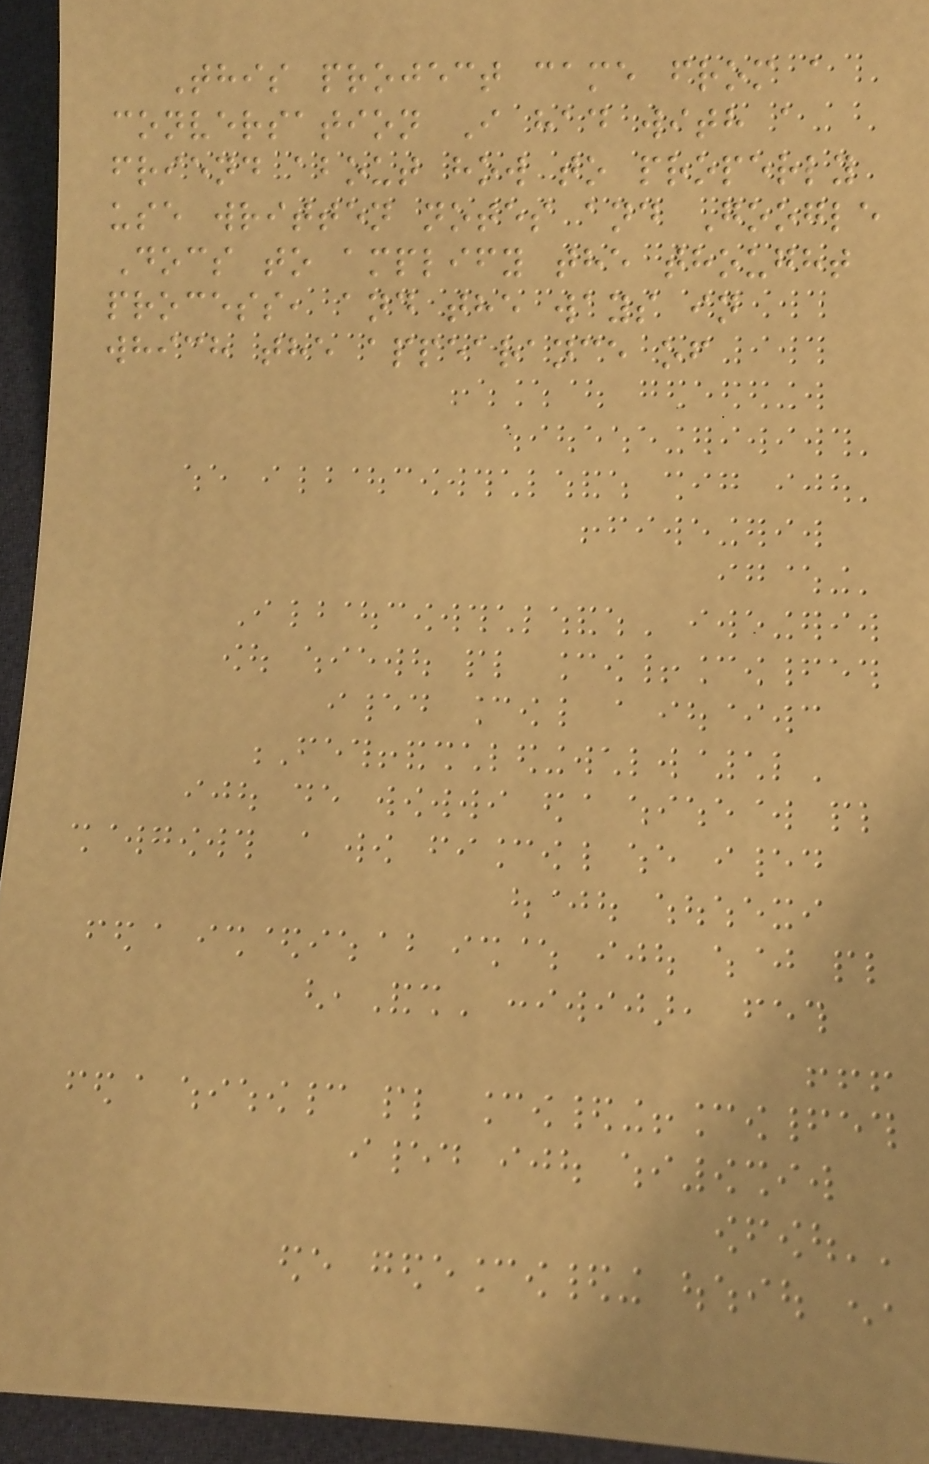This project came from a
conversation I had with a
friend about how to properly
use written notes and Google
Docs to amplify the thought
process, and the ways in
which the appearance of
